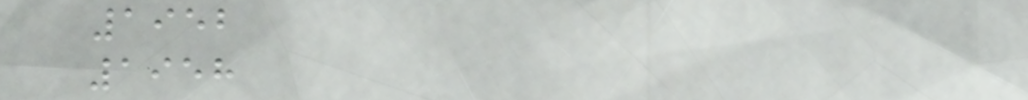1952
1958
